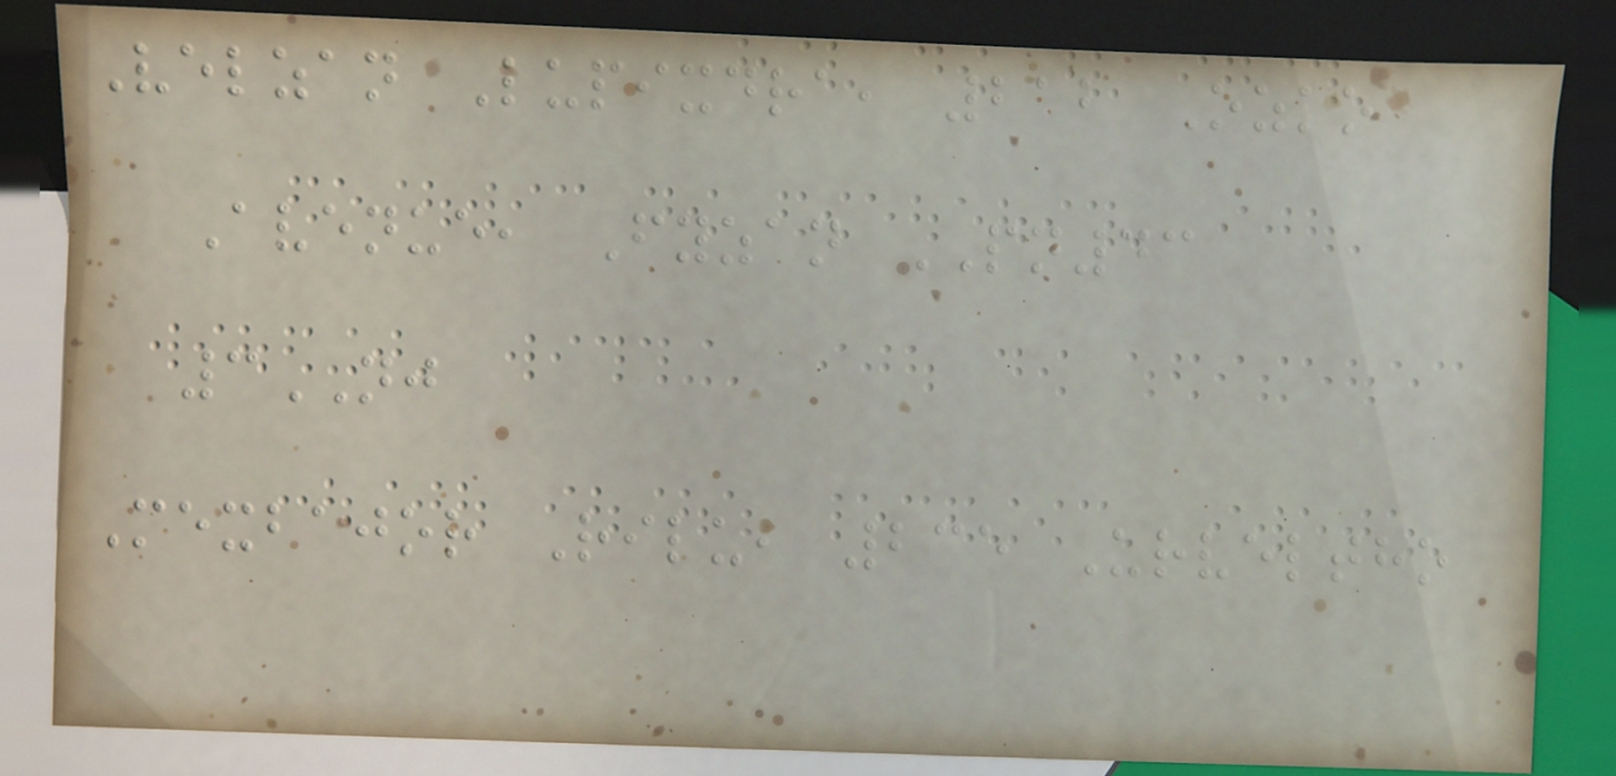Velzan Lupixdra, 212 Ozko
Avenue, Fyzan PN43
3NJ
Mexbajor Rilu, 235 Urveltho
